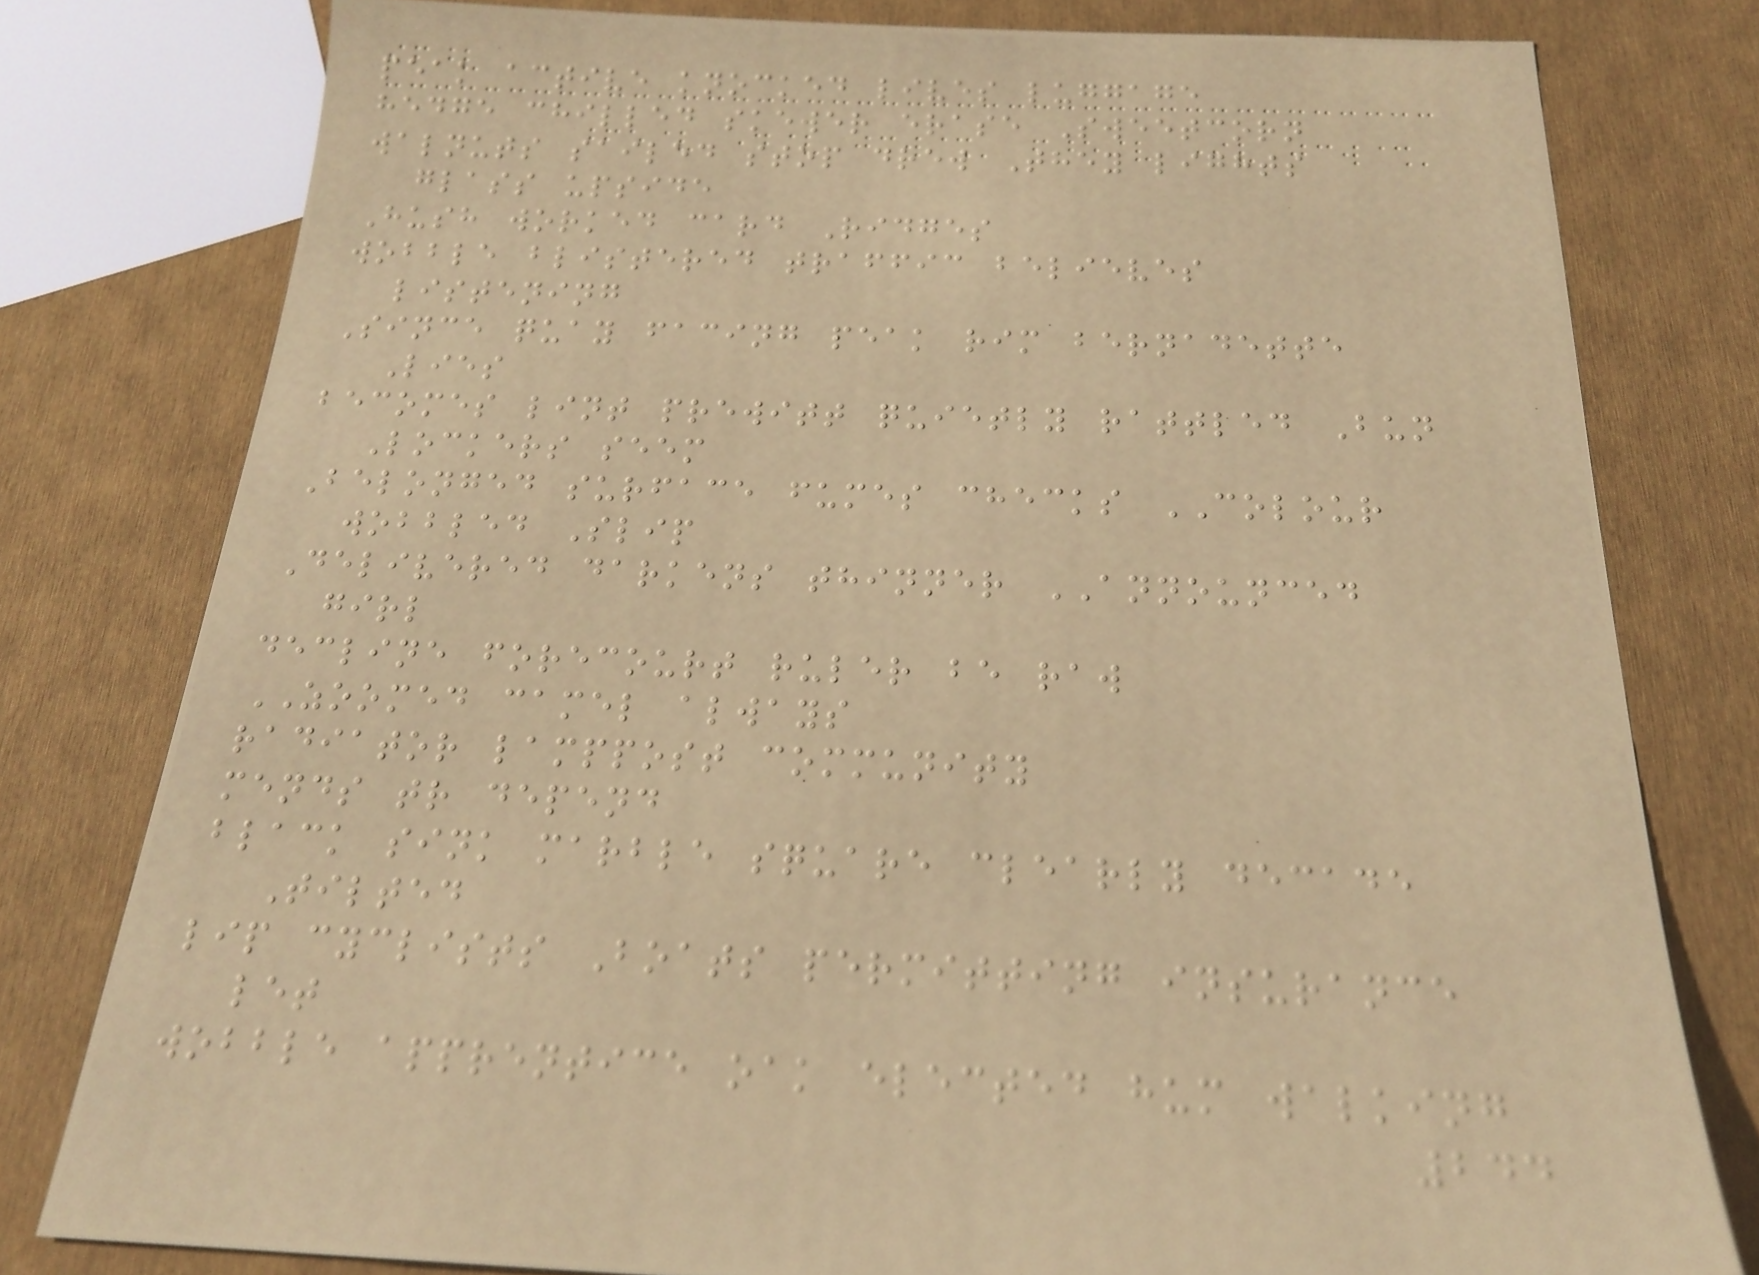peak active knocked lives luggage
hedge chilled skewer erase Sweetcorn
walnuts sailed stop drew They lights
glass upside
Hush worked card Ridges
wobble blistered traffic believes
listening
Since quay facing peak rim bernadette
Lies
becomes lint prewitt quietly rattled Bun
Lockers seem
Belonged surface fumes checks COLOUR
wobbled Slip
Delivered darkens thinner ANNOUNCED
girl
decline forecourt ruler be raw
ZOOMED camel always
radiator lamppost community
mends tr depend
black sink marble square clearly decade
Tilted
lip cyclists Boats permitting insurance
let
wobble apprentice oak elected hum walking
244
